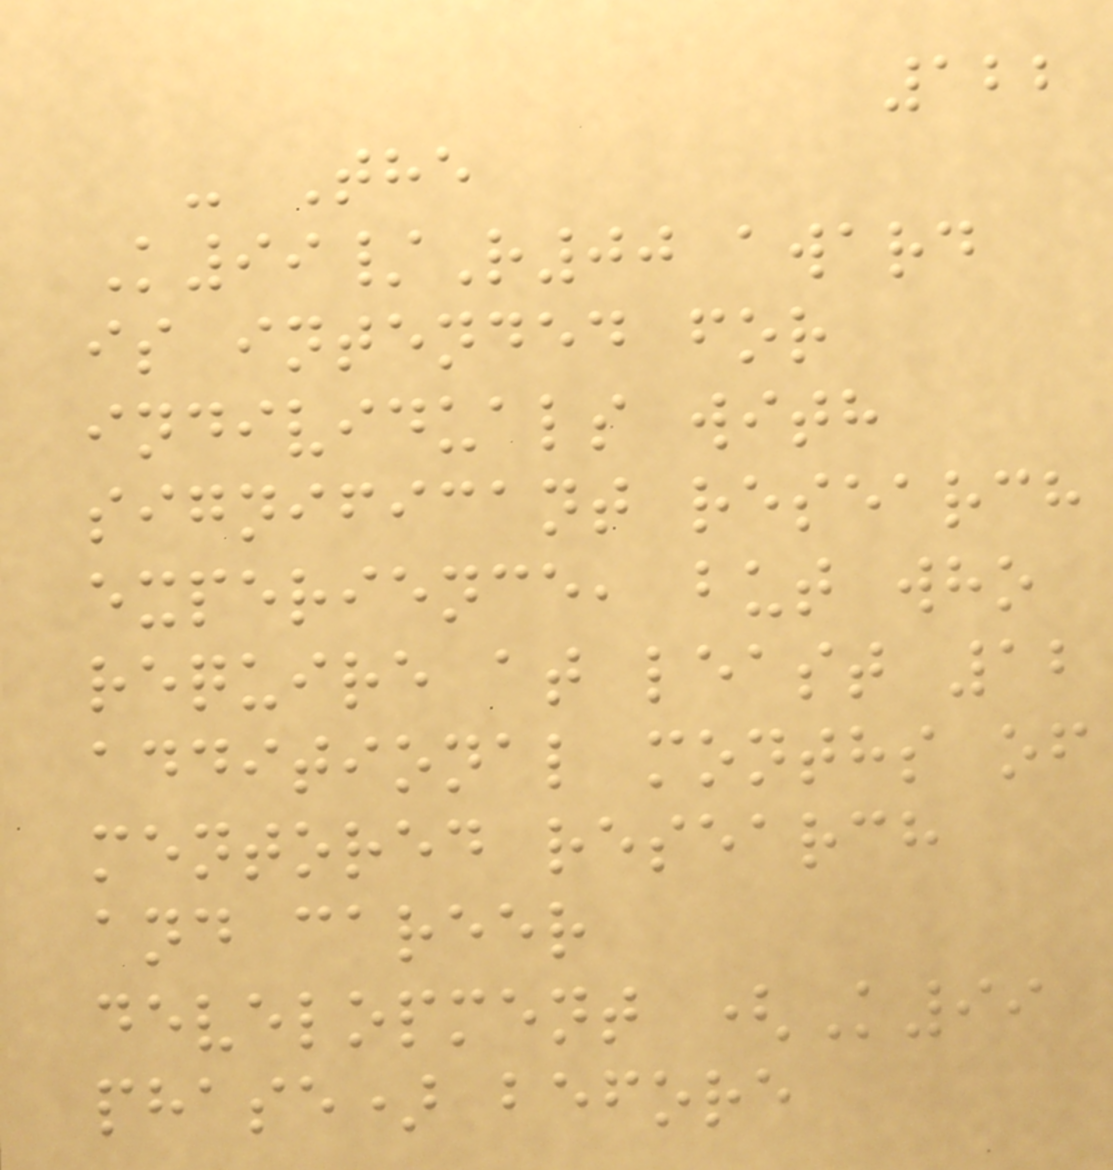122
- The
K99/R00 award
is intended for
individuals with
significant research
experience, but who
require at least 12
additional months of
mentored research
and career
development (K99
phase) before
